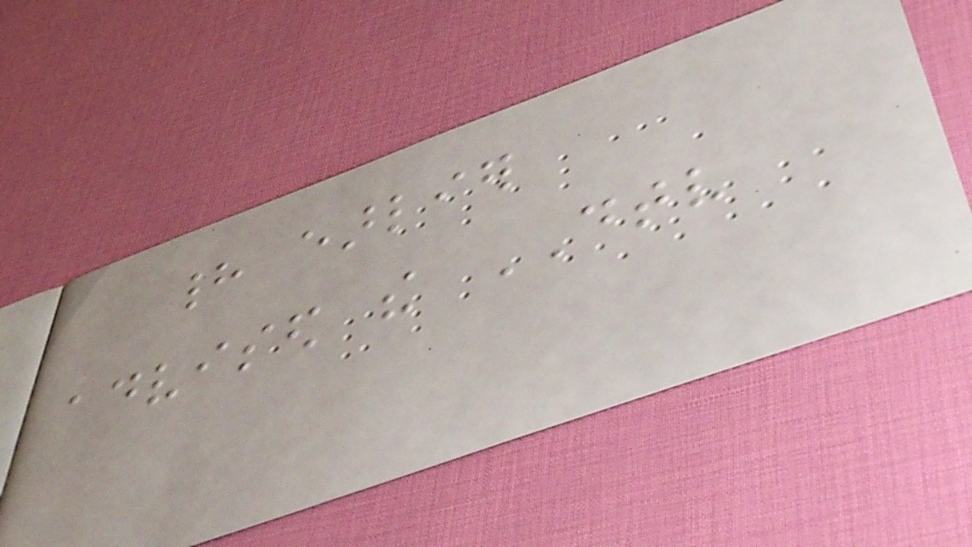had earlier
advised the DTV
